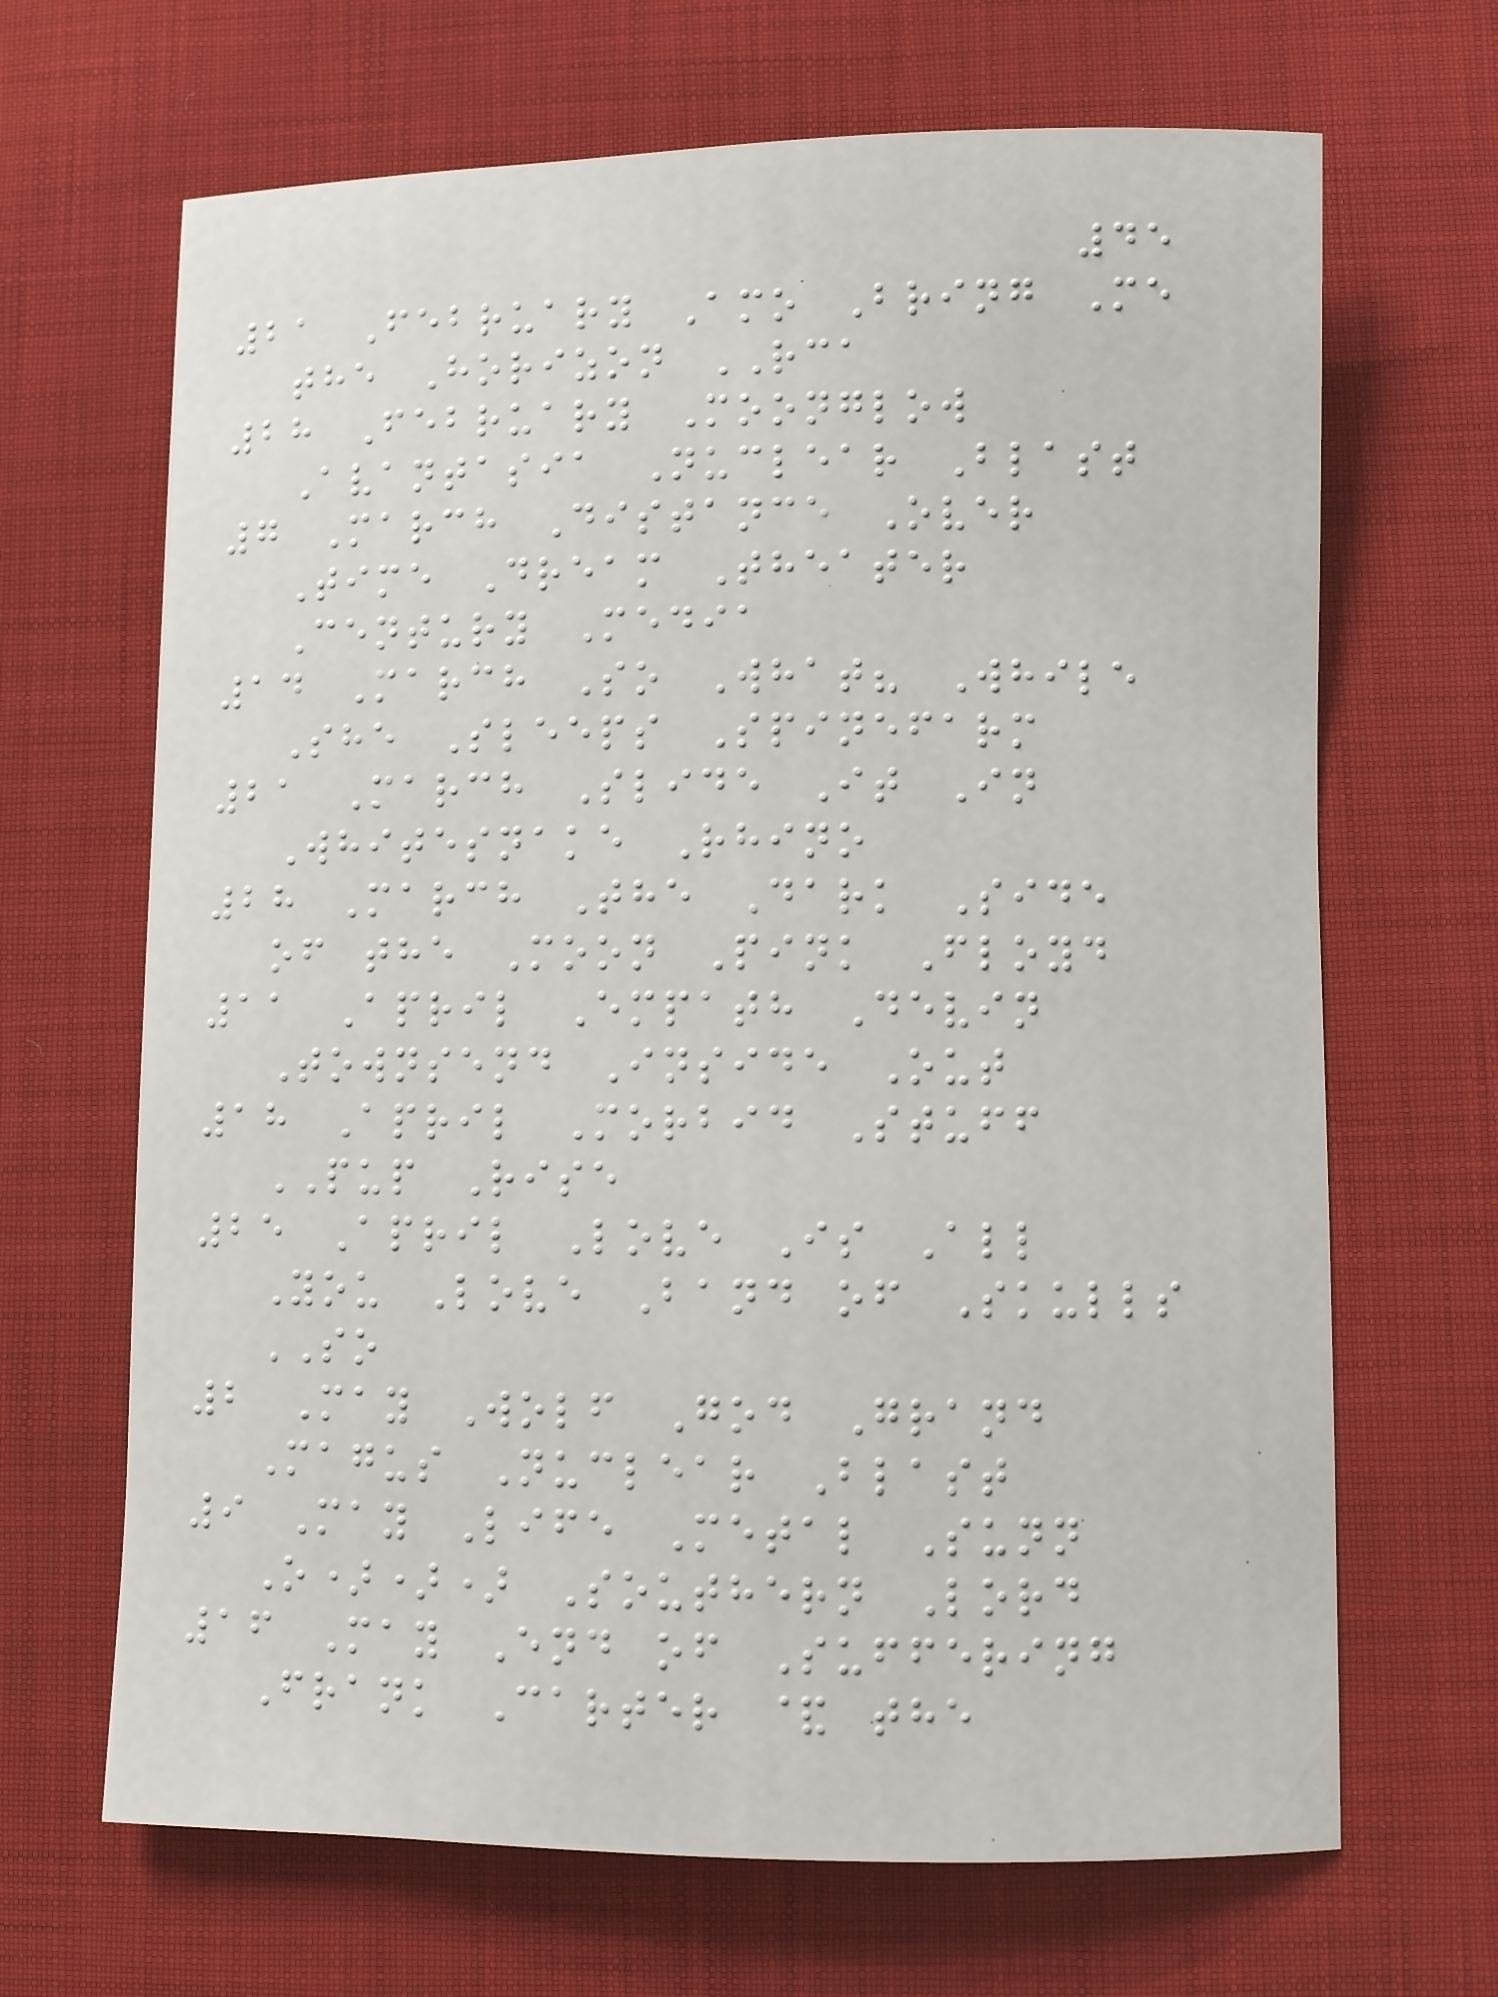45
21 February Amo Bring Me
the Horizon RCA
28 February Moonglow
Avantasia Nuclear Blast
7 March Distance Over
Time Dream Theater
Century Media
14 March So What? While
She Sleeps Spinefarm
21 March Slide It In
Whitesnake Rhino
28 March The Dark Side
of the Moon Pink Floyd
11 April Empath Devin
Townsend Inside Out
18 April Morbid Stuff
PUP Rise
25 April Love Is All
You Love Band of Skulls
SO
2 May Wolf God Grand
Magus Nuclear Blast
9 May Life Metal Sunn
O))) Southern Lord
16 May End of Suffering
Frank Carter & the
